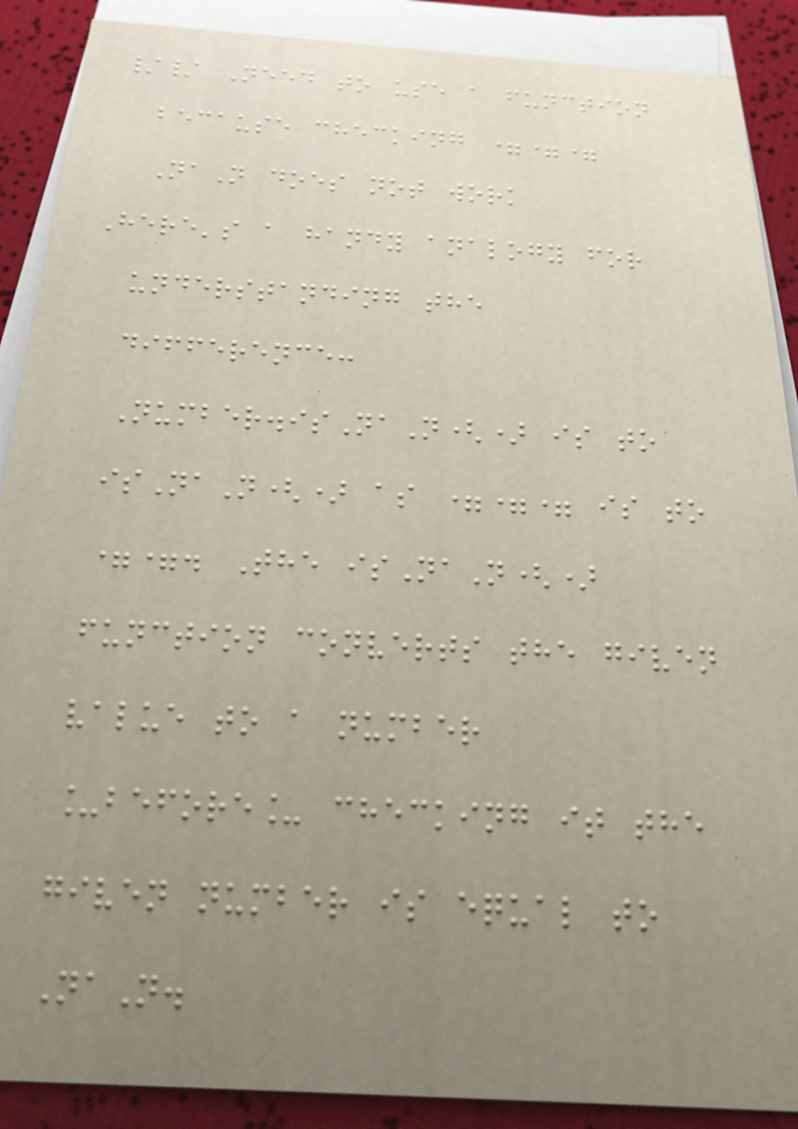// Need to use a function
because checking ===
NaN does not work
Here's a handy analogy for
understanding the
difference:
Number.isNaN() is to
isNaN() as === is to
==. The isNaN()
function converts the given
value to a number
_before_ checking it the
given number is equal to
NaN.
